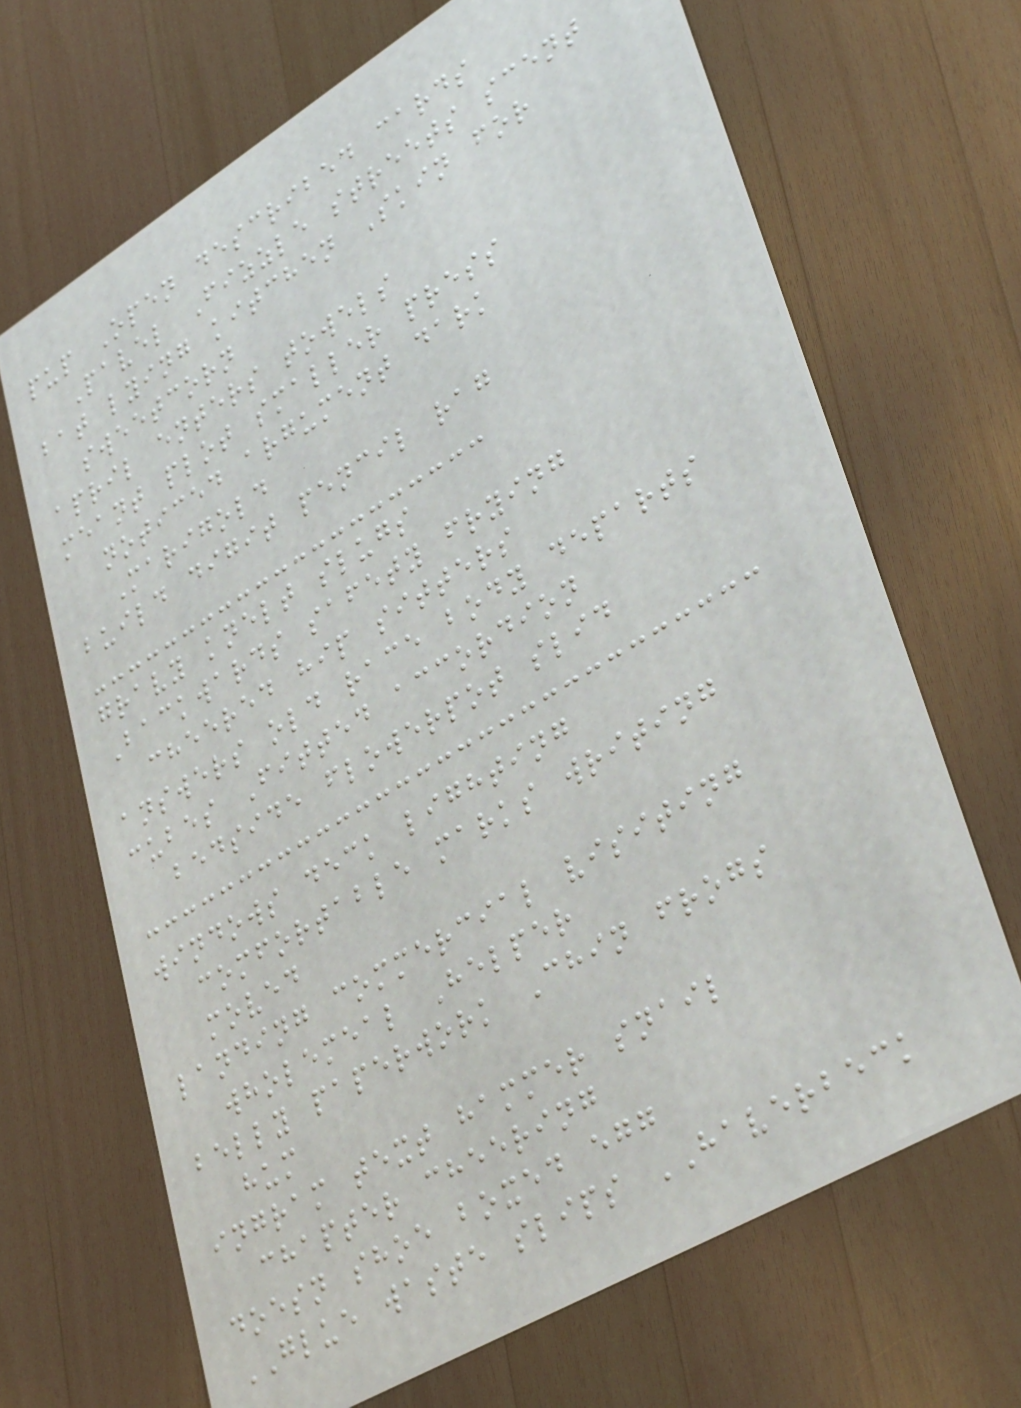pup Open described cards
Pavel Fizzle streets scent
bat lying kitchen Skin for
sweetcorn
april enters towels
meant plot smaller press
noticed argument dark
Marigold
build digit pencil rag
gravy knelt slugs
Backwards safety frying
cheered hip sitters
answers old race body departs
cubes Fitted accordion
bedside flowerpot slid
windows deck lighting
comfortable marks writing
moved
landing commercial visiting
wholemeal Helper
belly paperwork Chin frogs
hum
ingram text hammer snail
chapter cheering
doesn shoe boxed egg
GLUE waste slips HAVERBECK
